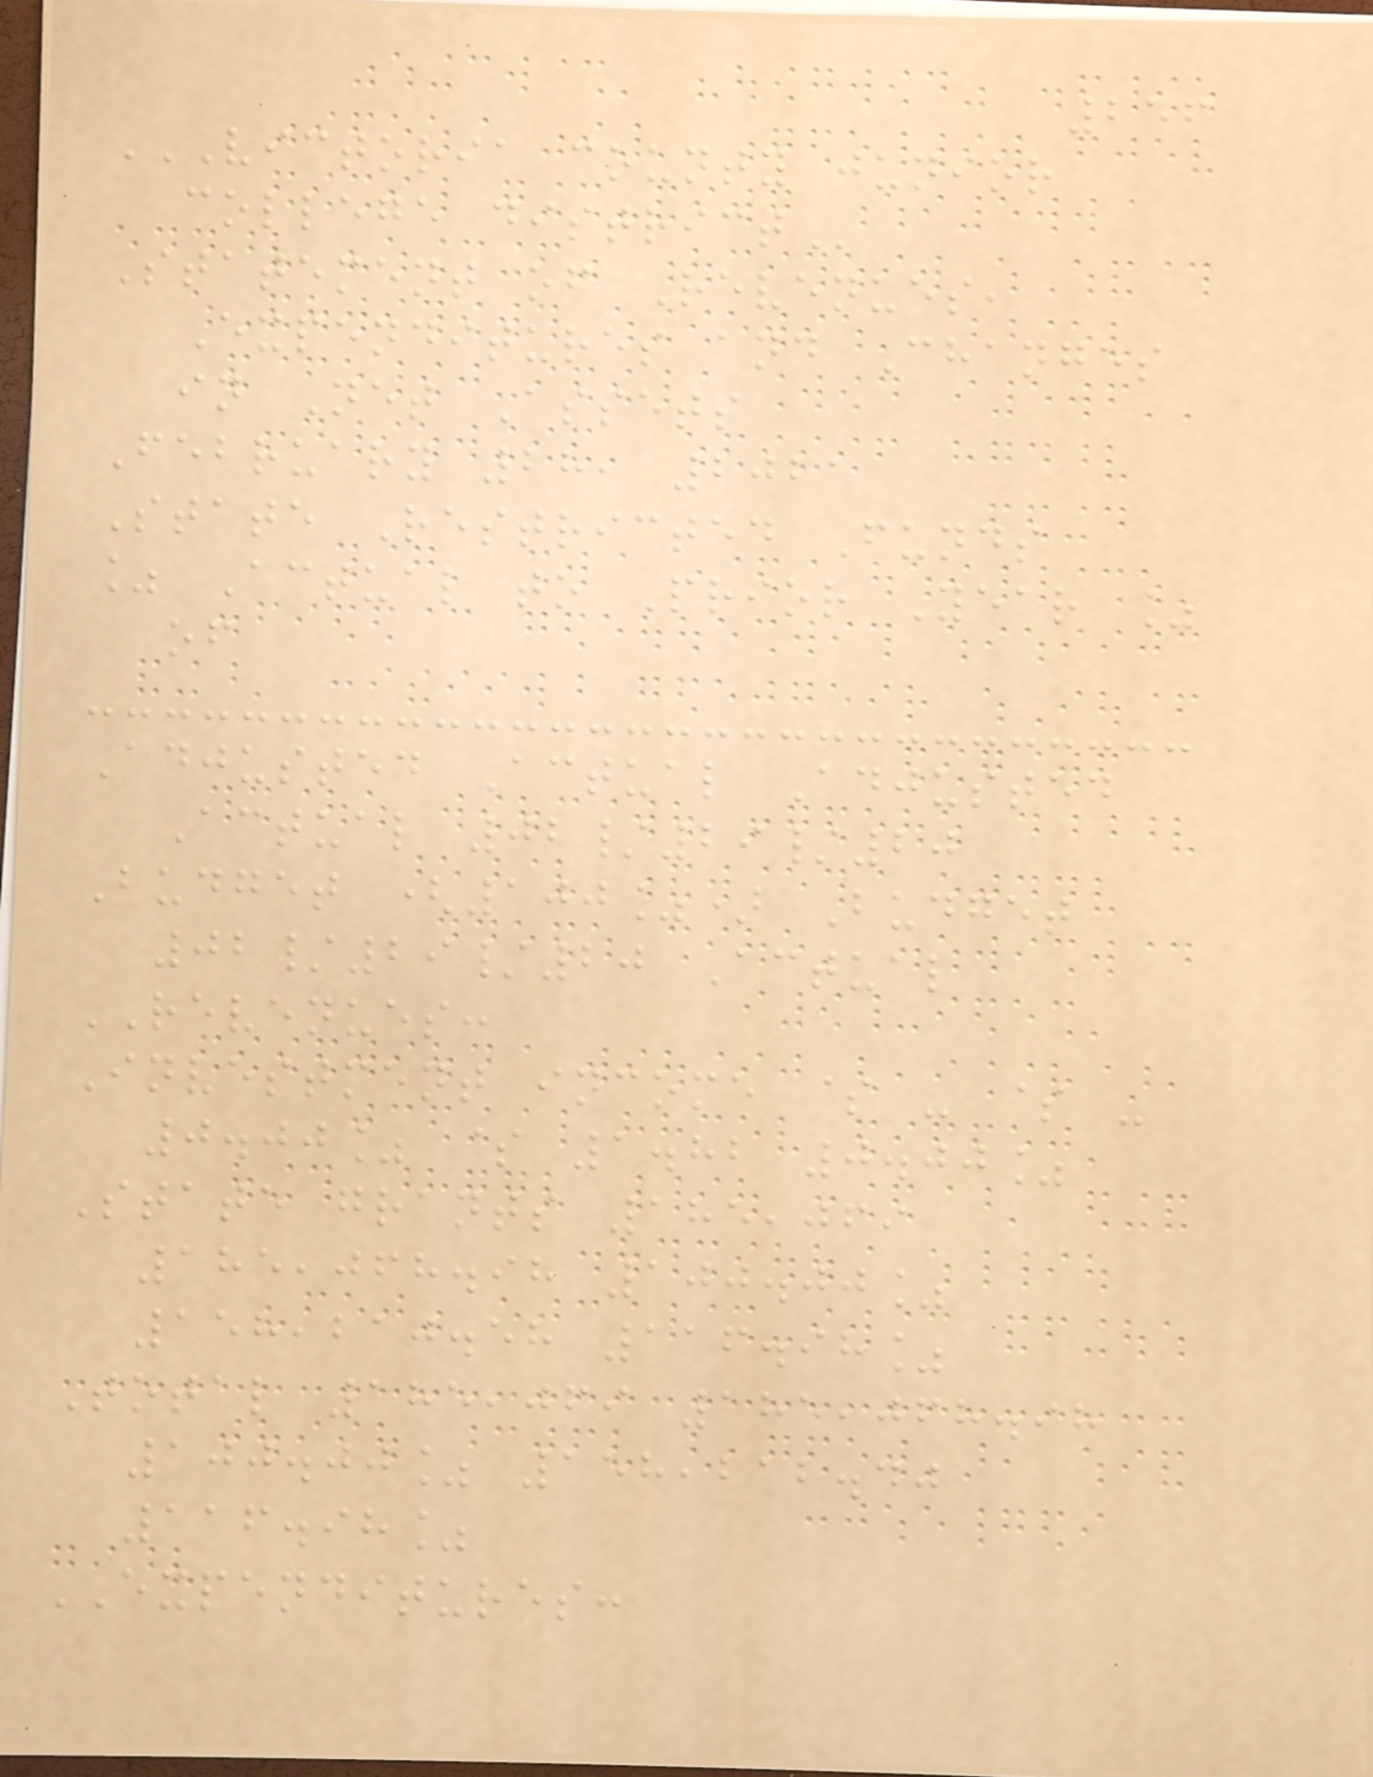256
VICTORIA COUNTY JUNIOR
COLLEGE DISTRICT
Statement of Revenues,
Expenditures and Changes
in Net Assets
February 28, 2021
State Restricted Funds
% Actual to Prior Year %
of
Adjusted Actual Adjusted
Actual 02/29/20
Budget (100%) Budget
02/29/20 Actual
REVENUES:
Investment income $ - $ -
0.00% $ 1.82 0.00%
State grants 185,069
185,068.98 100.00%
158,210.58 116.98%
Total 185,069 185,068.98
100.00% 158,212.40
116.98%
EXPENDITURES:
